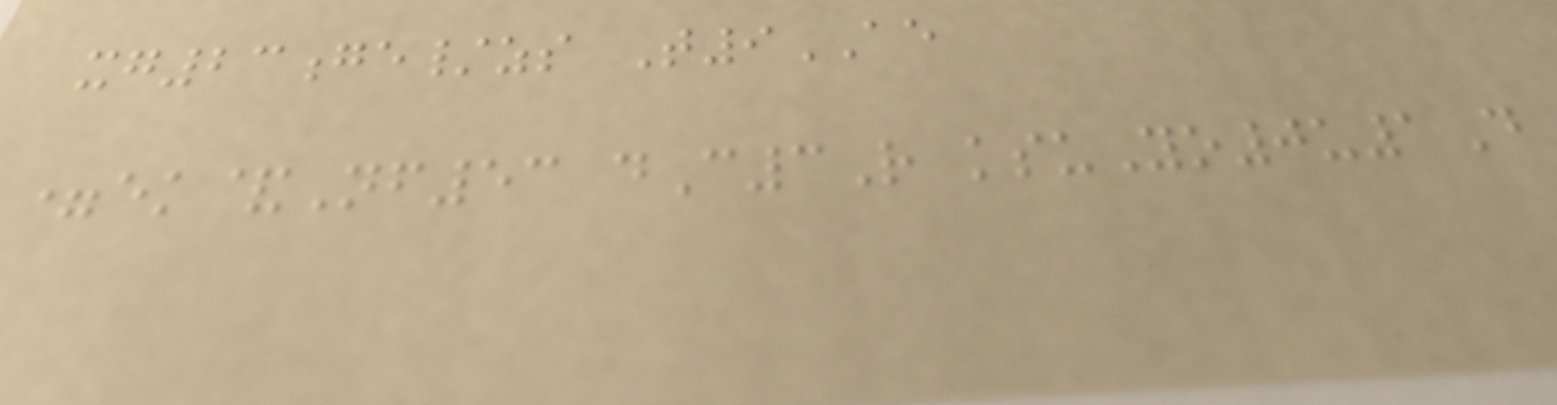xg23ge/zs T9AE
=ek&Nf53 dC3R ksuYo0u1D
